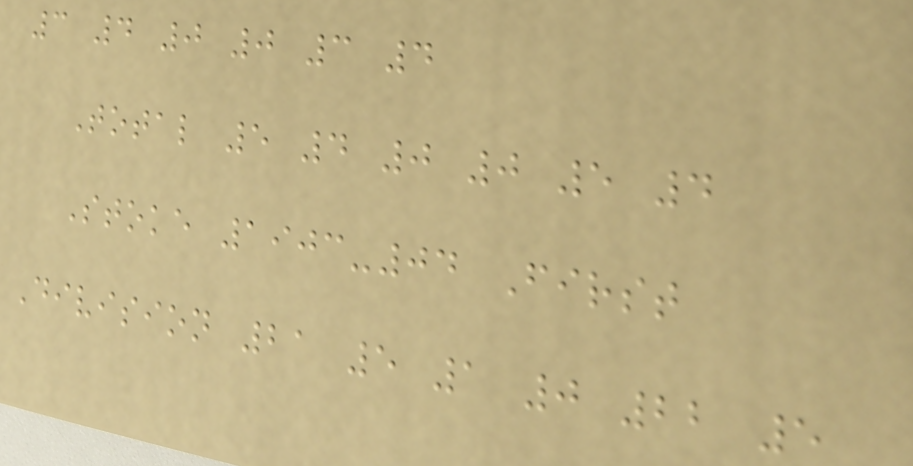3 4 0 0 3 4
Total 5 4 0 0 5 4
Stoke 1903-04 First
Division 21 5 1 0 22 5
